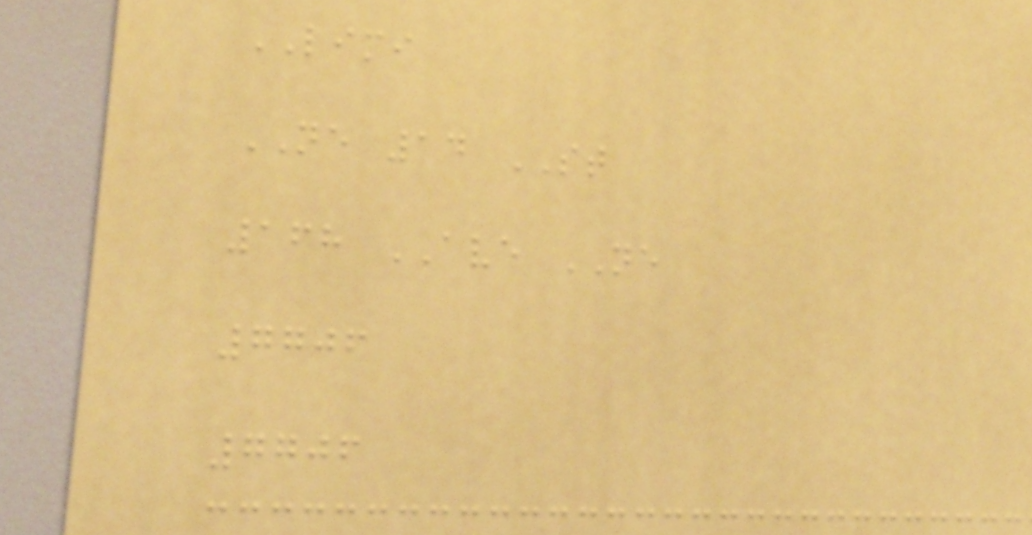LIMI
NE 14 ST
168 AVE NE
7706
7706
